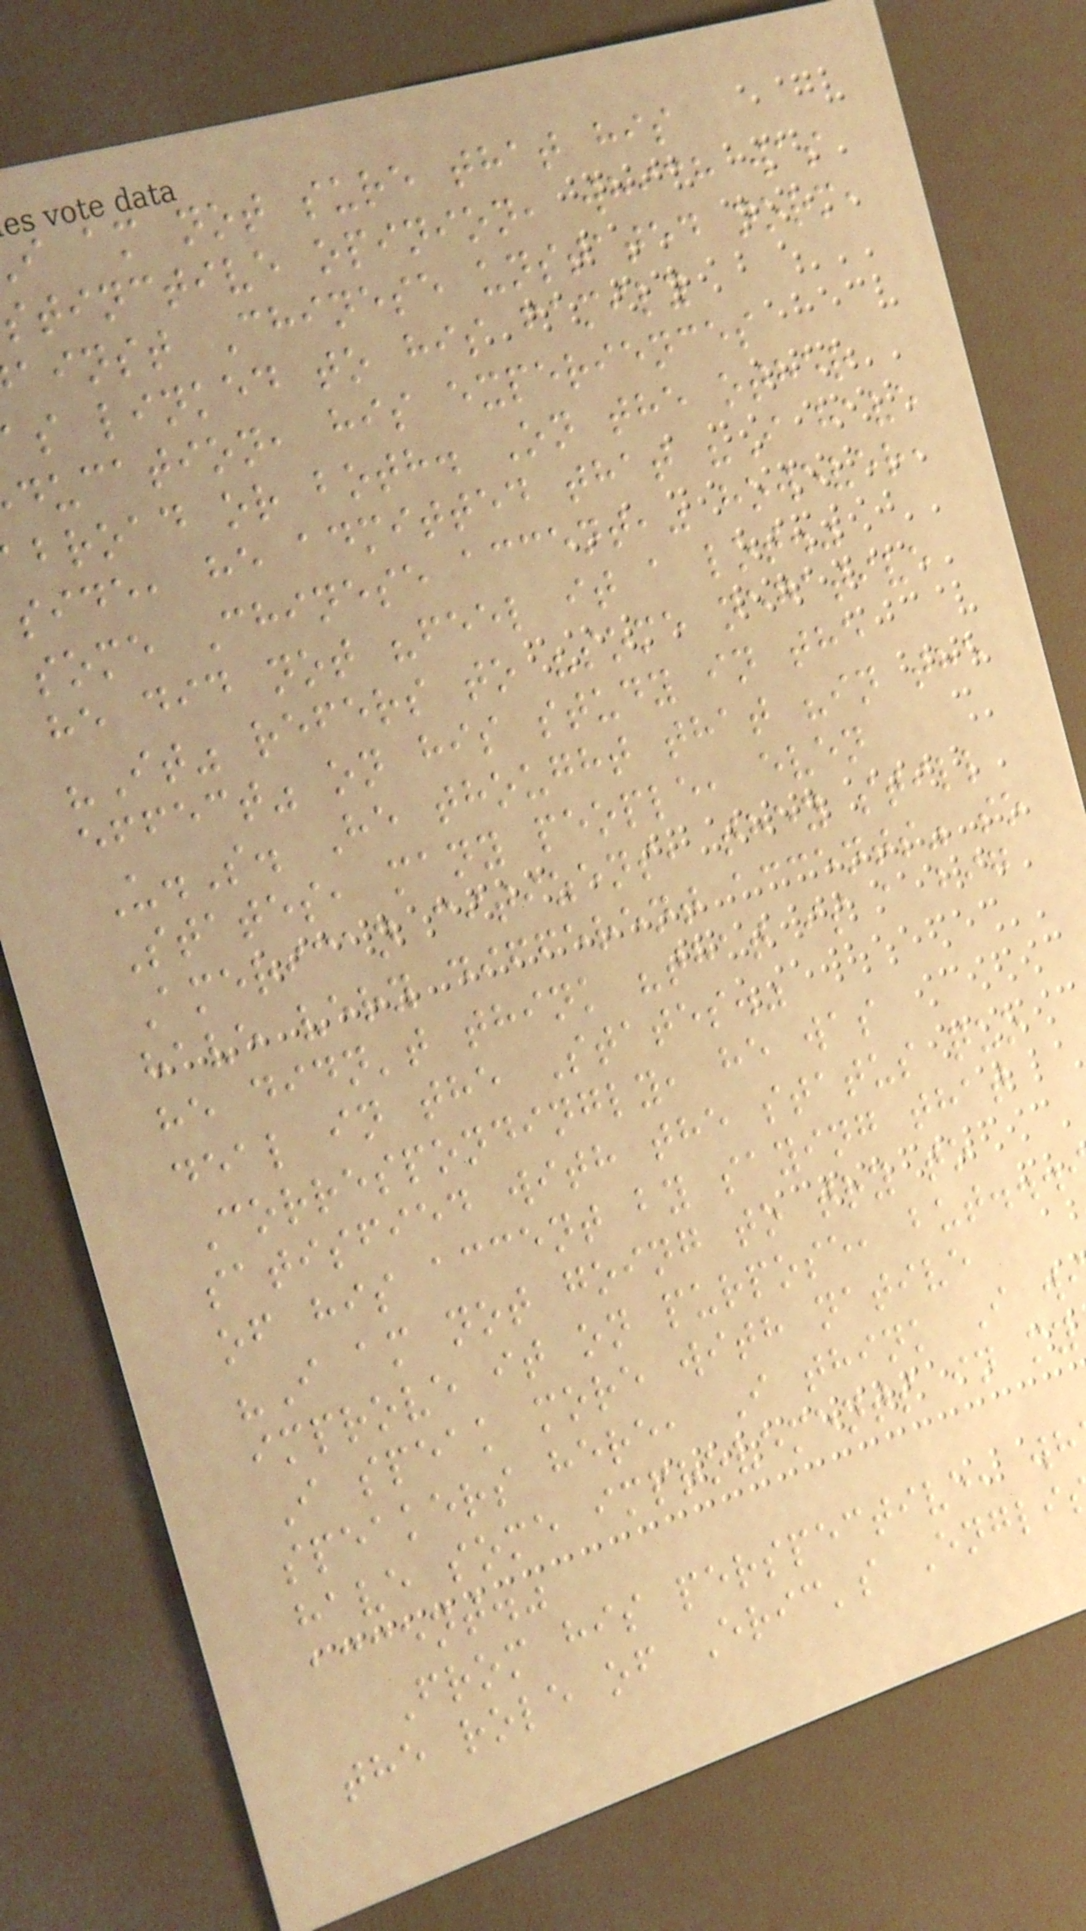i am not sure that his
tinctive opinion, which was
ainst Chinese unstated norm,
s linked to his family
ducation, his experiences
broad or both. On the other
side, he admitted that "I have
some Chinese accent," however,
he did not "feel it a lot."
"It" refers to "some negative
effect" on his study in the
U.S. He thought that "in the
States, many people, even
American citizens, they still
have very different accents" so
he didn't think "that is a big
deal in the States."
Correspondingly, he was
satisfied with the status quo
of his accent by saying that
"I am not going to try to
improve it on purpose, but...
I speak more with native
speakers here, I think I w
have some improvements in my
accent."
From his perspective, wh
the role of Eric's Engli
